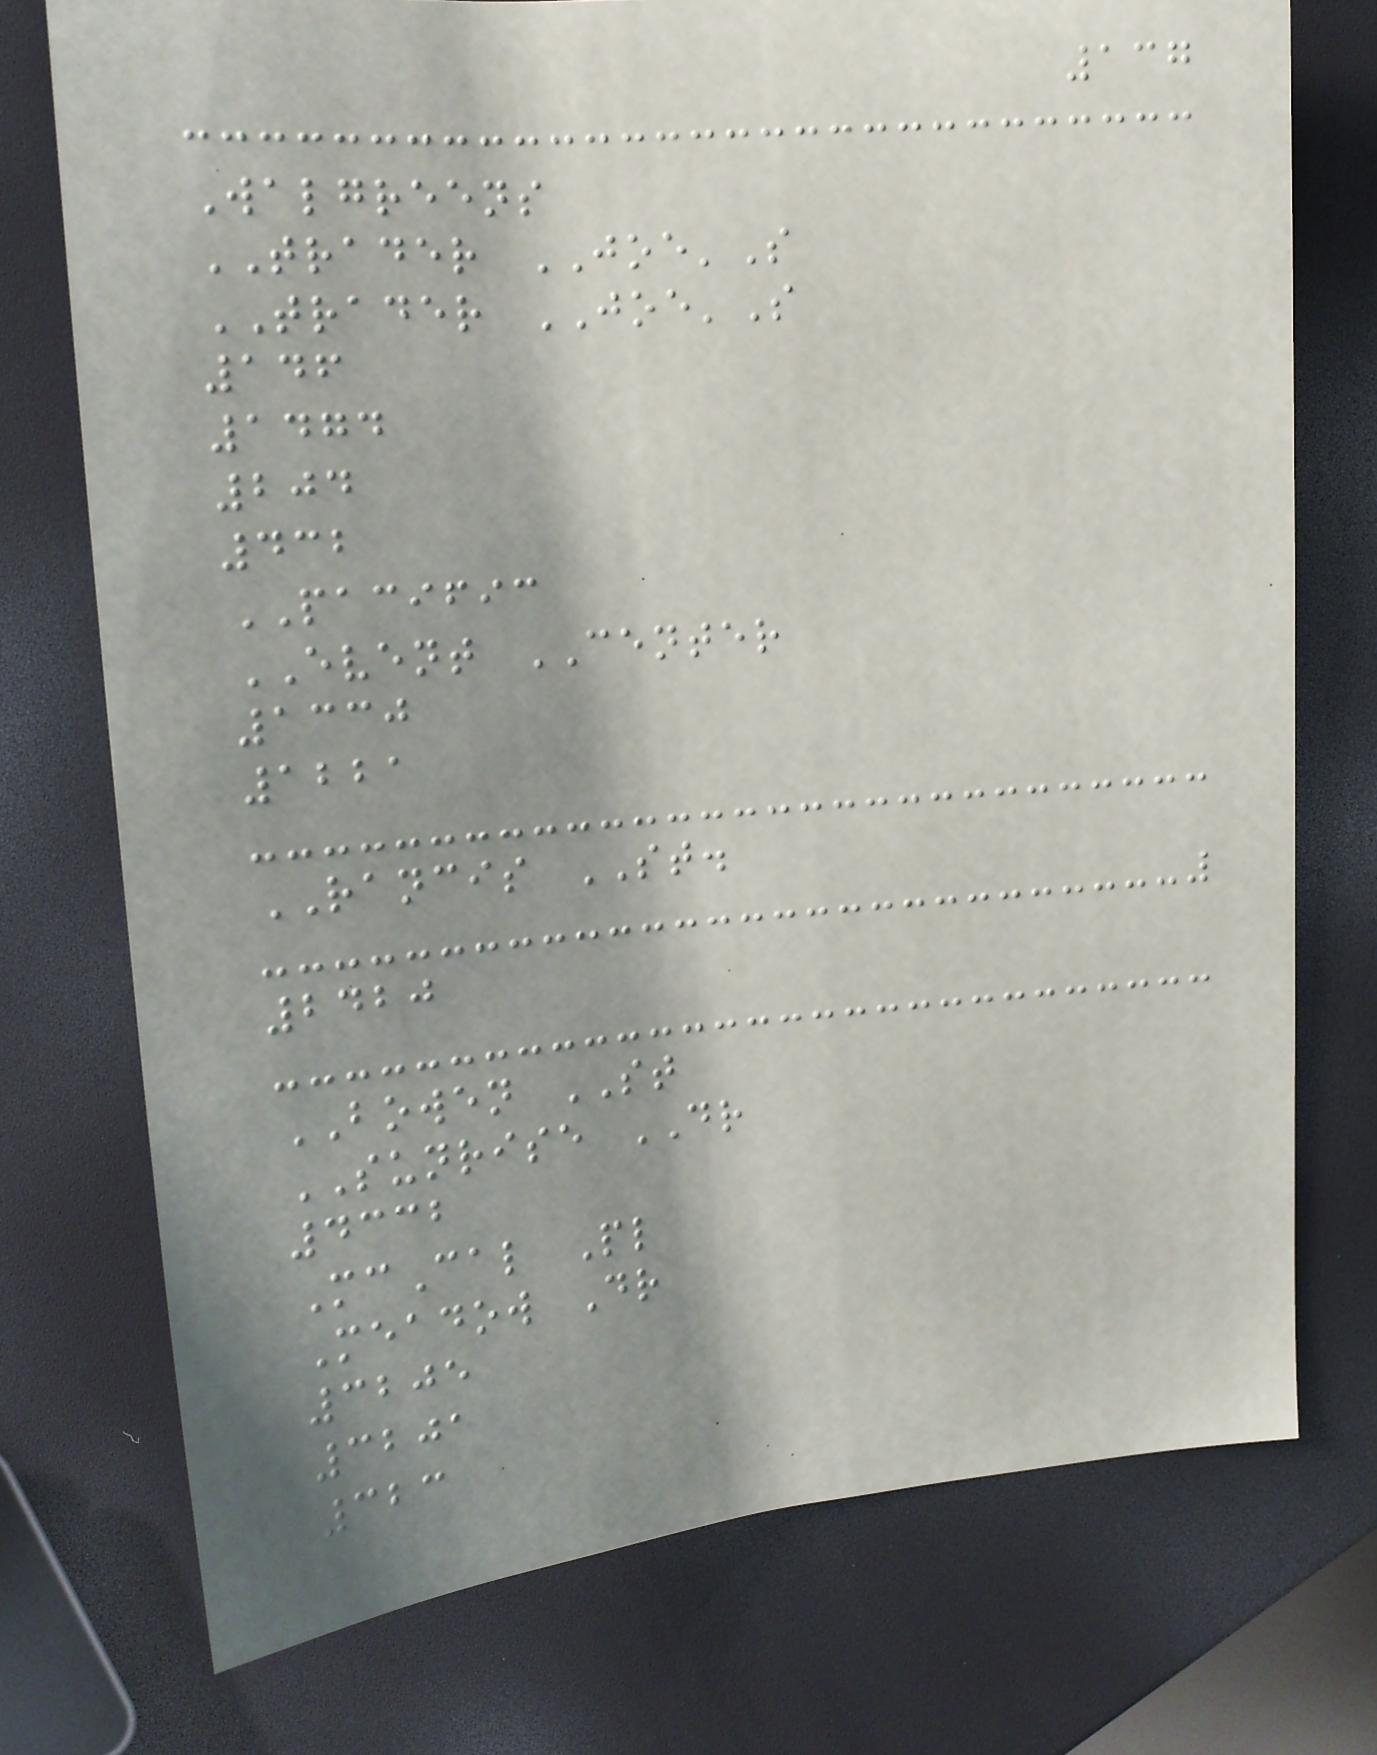137
Walgreens
TRADER JOE'S
TRADER JOE'S
146
1474
204
432
PACIFIC
EVENT CENTER
1330
1221
RANCIS ST.
2420
BOWEN ST
SUNRISE DR
4332
McCal Pl
Meadow Dr
3205
3201
323
